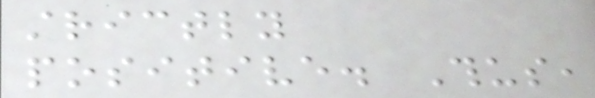strictly
positive. Thus,
